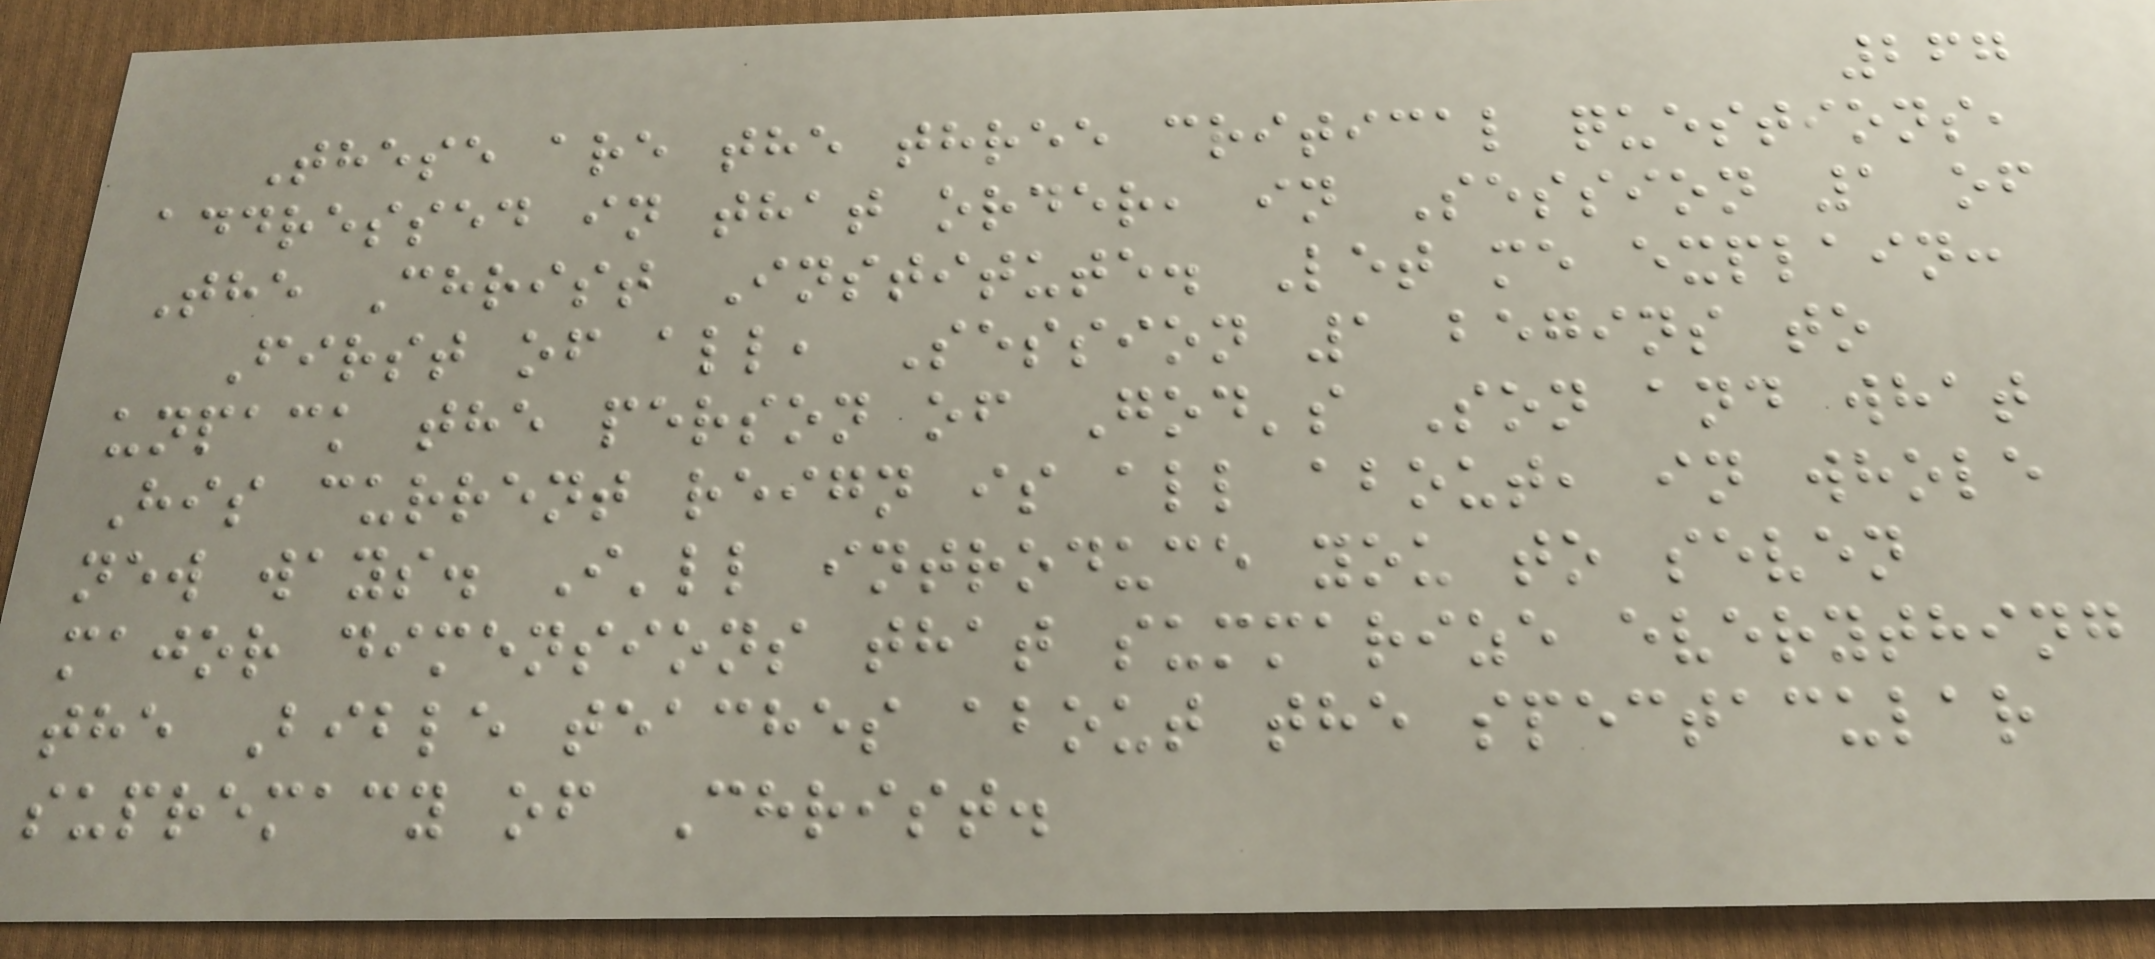267
These are the three critical questions,
addressed in that order, in Session 1 of
The Christ Institute. Let me explain:
First of all, Session 1 begins to
unpack the person of God's Son and what
His current reign is all about, in whole
new ways. I'll introduce you to seven
major dimensions that summarize everything
the Bible teaches about the spectacular
supremacy of Christ.
